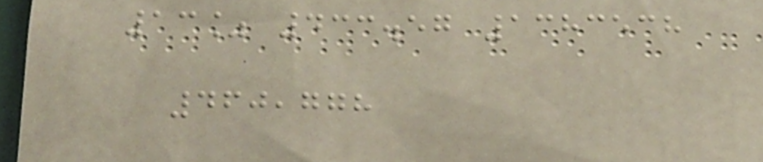13% 433.57 1383538
460,778
